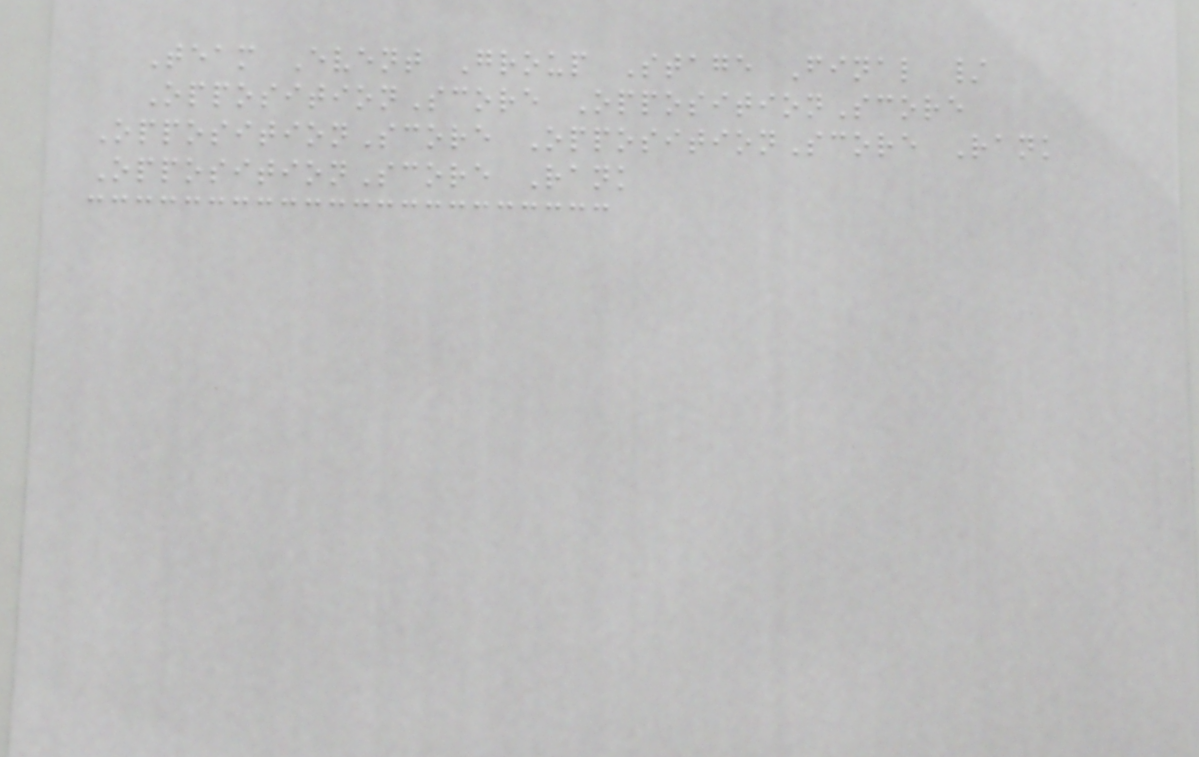Team Event Group Stage Final /
OppositionScore OppositionScore
OppositionScore OppositionScore Rank
OppositionScore Rank
